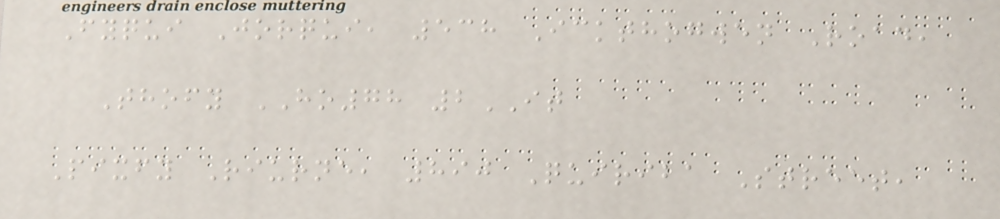Fyqui Jorqui, 538 Ickthogwen Road,
Thofy HO78 2IT
Pixfy Riurne, 890 Quiriba Street,
